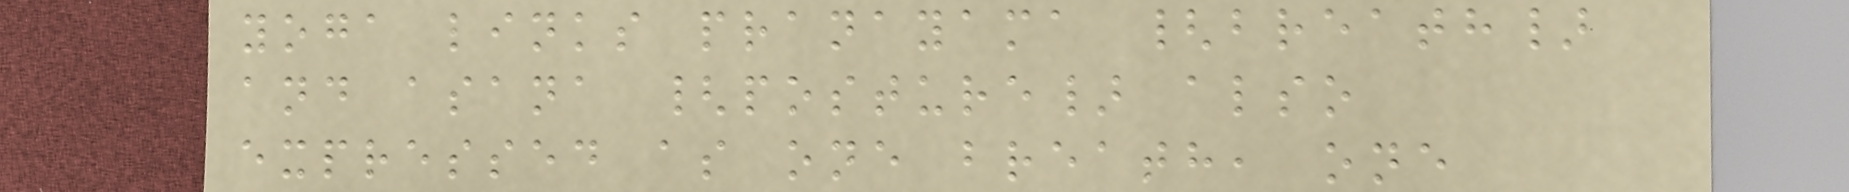yoga links pranayama {breath}
and asana {posture} also
expressed as one breath, one
